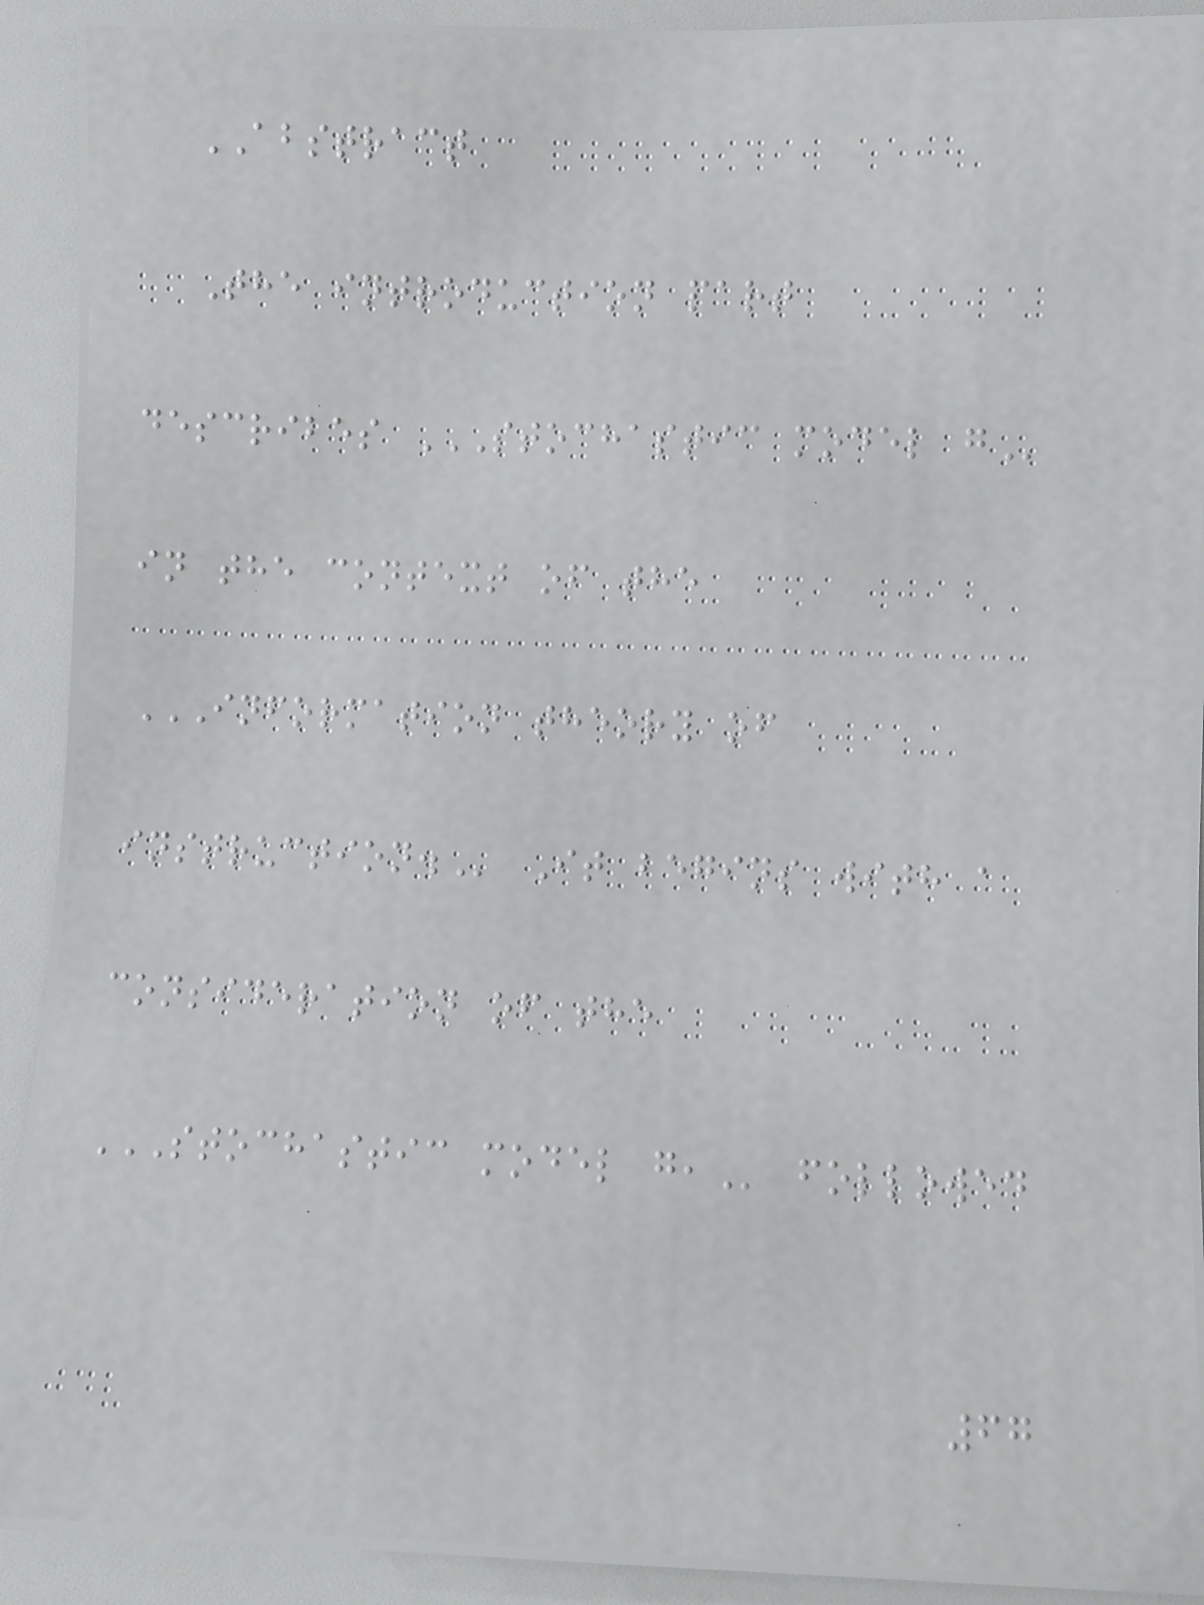ABSTRACT
The introduction part
describes STOCHASTIC MODEL G
in the context of the
INFORMATION THEORY OF
INSTRUCTION. It begins with a
consideration of the
STOCHASTIC MODEL G, followed
67
